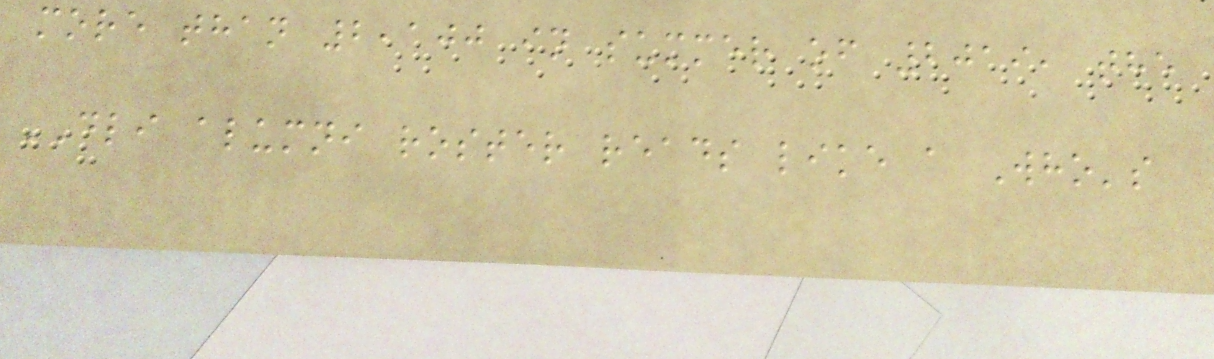more than 2,100 in summer of 2019, the
DLI alumni roster reads like a Who's
